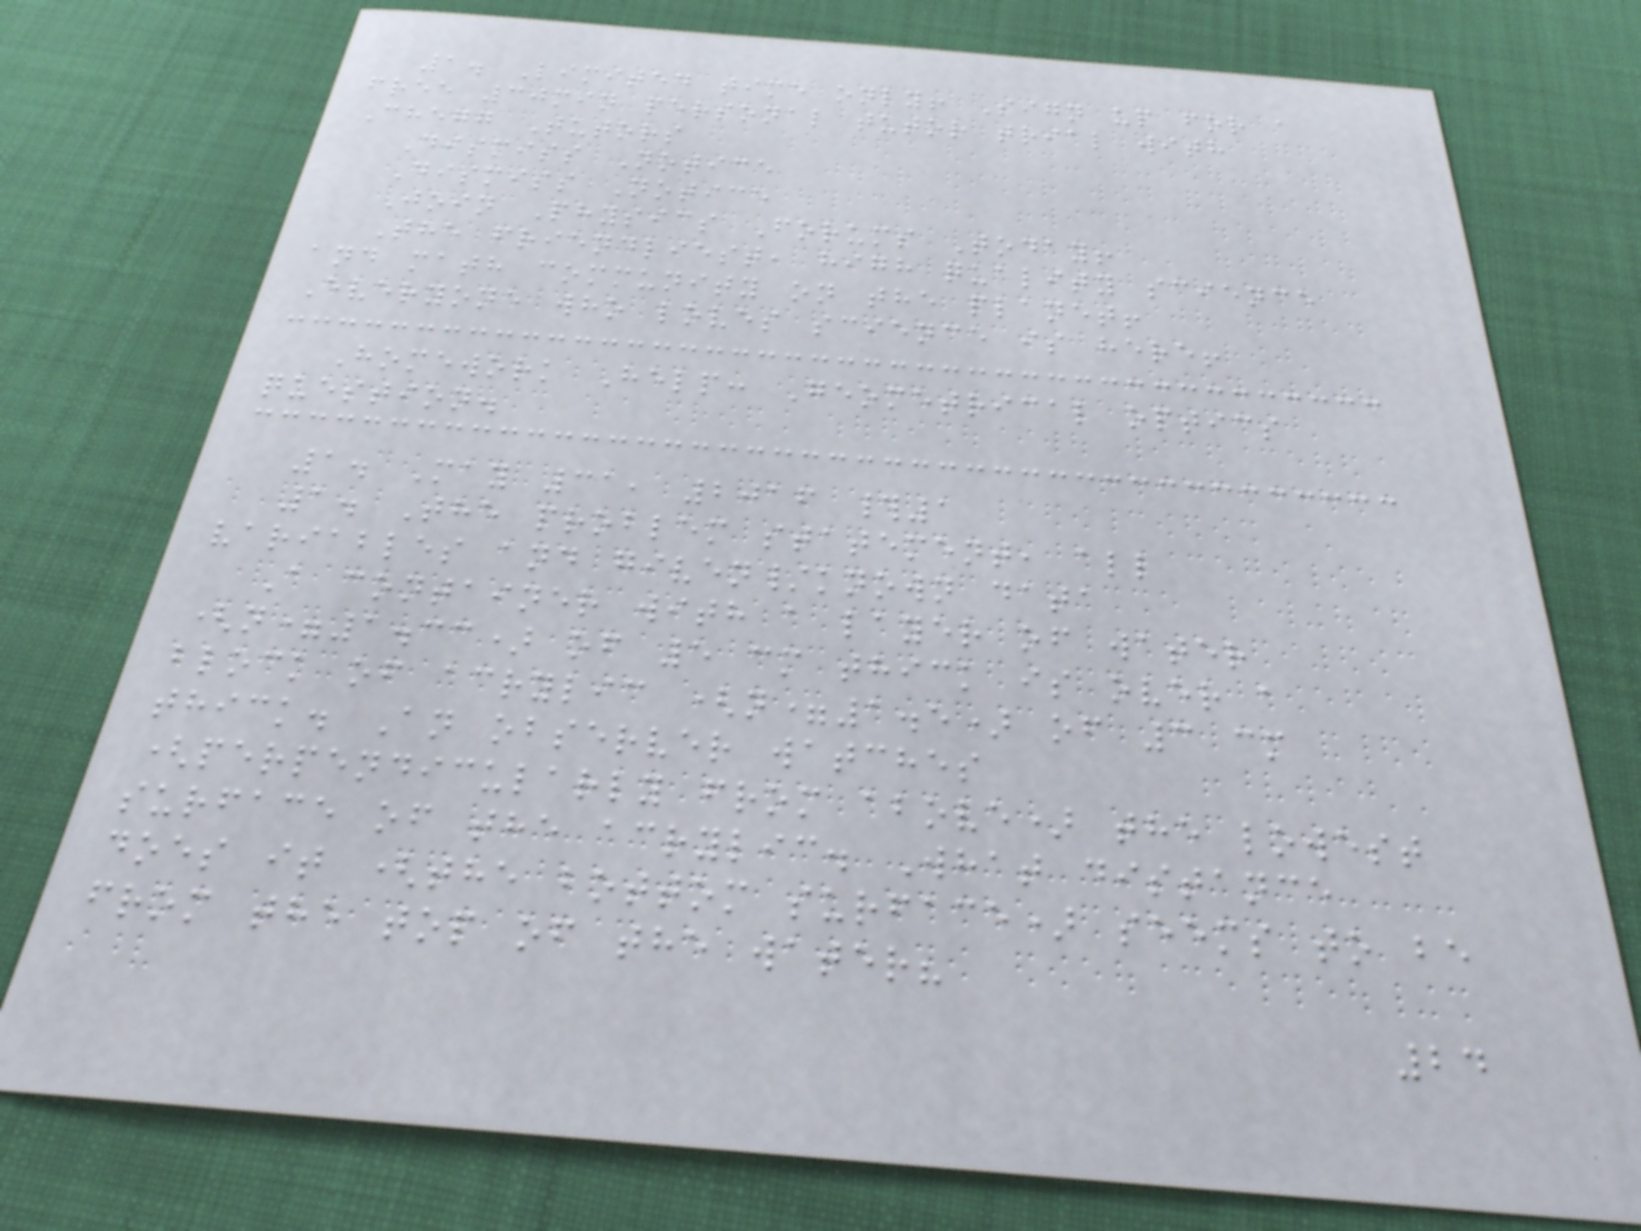1. Limited time only! Sign up for a
free 30min personal tutor trial with
Chegg Tutors
Dismiss Notice
Dismiss Notice
Join Physics Forums Today!
The friendliest, high quality science
and math community on the planet!
Everyone who loves science is here!
Homework Help: Geometrical optics
question.
1. May 31, 2016 #1
1. The problem statement, all
variables and given/known data
A container with a layer of water
(n=1.33) of 5 cm thick is over a
block of acrylic (n=1.5) of 3 cm
thick. An observer watches
(perpendicularly from above) the lowest
surface of the acrylic. What distance
does it (the bottom surface) seems to be
from the top of the water?
24
